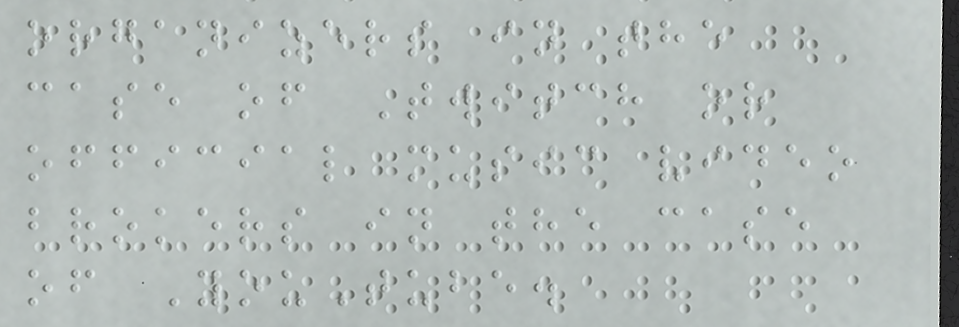organizers in the
case of Twitch or
official music video
brokers in the case
of YouTube.
